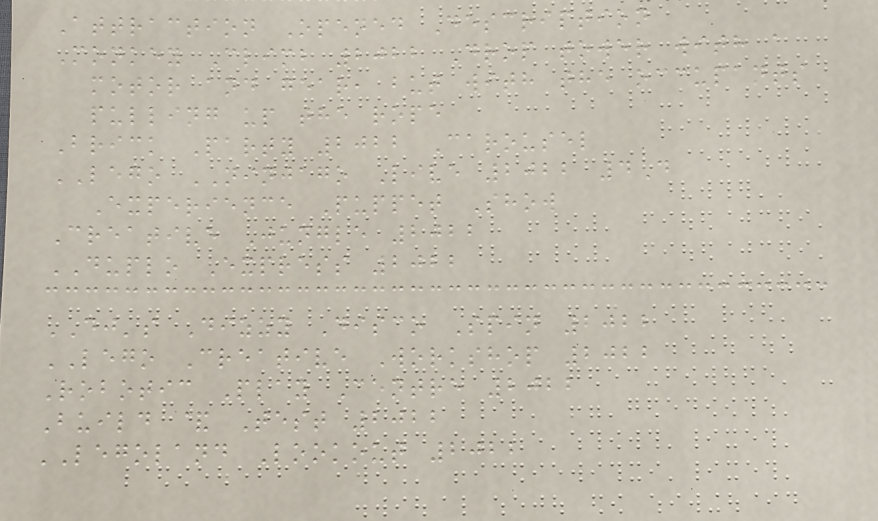Attraction Opened Description
Monkey Climb 2022 Drop tower with a
motor and gear, but with the occupants
pulling up the rope
Brick Party 2022 Carousel
LEGO NINJAGO Live 2022 4D
Experience Puppet Show
Creative Jungle 2022
DUPLO Express 2022
DJ's Dizzy Disco Spin 2022
LEGO Creative Workshop 2022
Robotic Play Centre 2022
Build & Test 2022
LEGOLAND Lookout 2022
